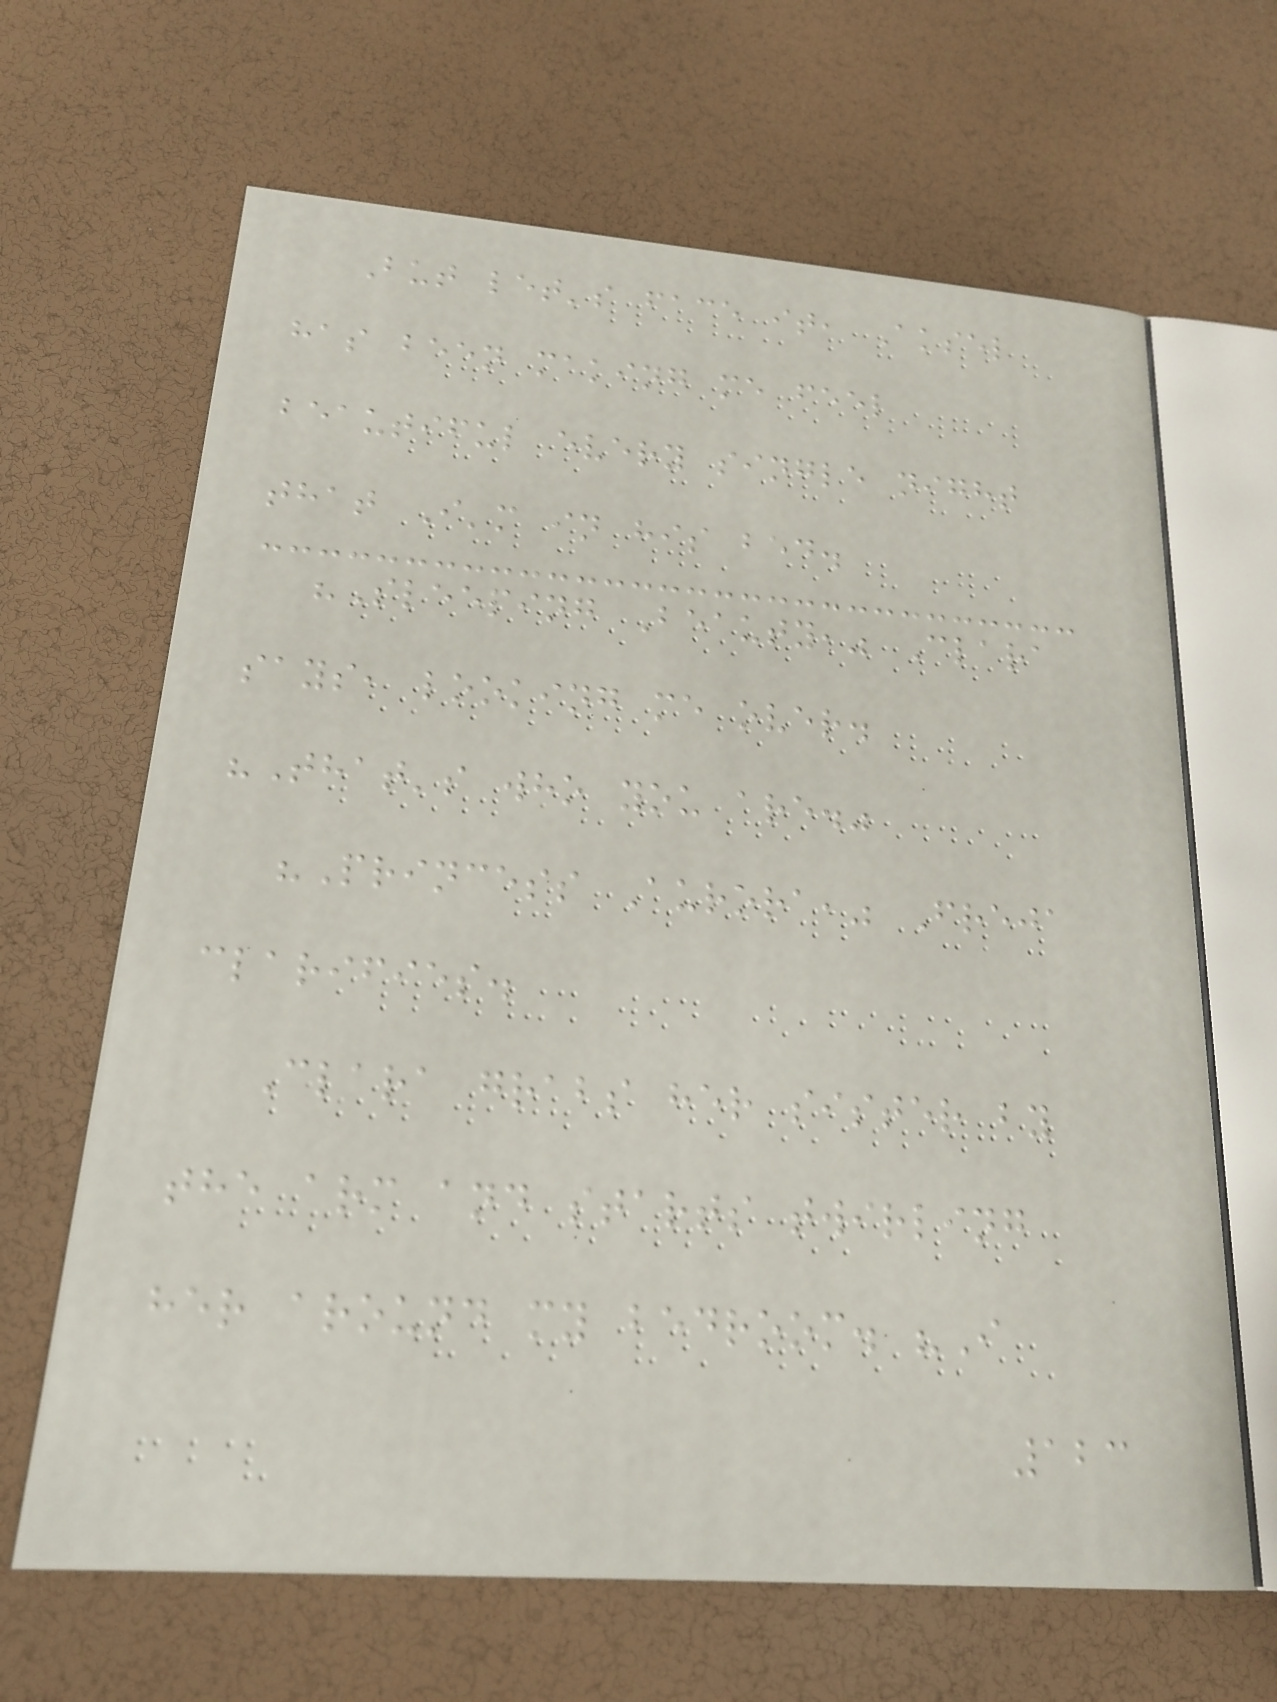But let's face it, Aksel
has been making me feel
beautiful every single night
that I'm in his bed.
"Sleeping Beauty," Clara
says, looking me over.
"That's who you are."
"Princess Aurora," Freja
clarifies.
Clara grabs her sister by
the arm and starts twirling
her around my bedroom. "I
123
